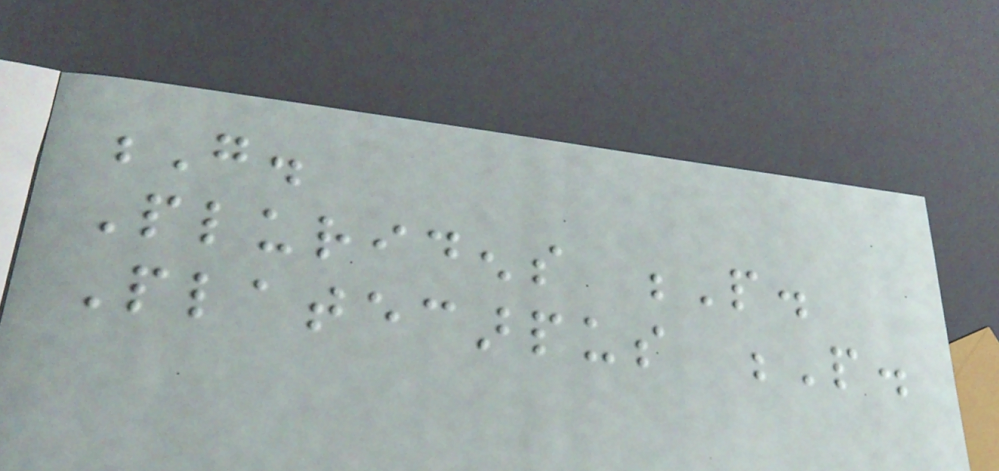G.
Pluridens P.
Platecarpus P.
